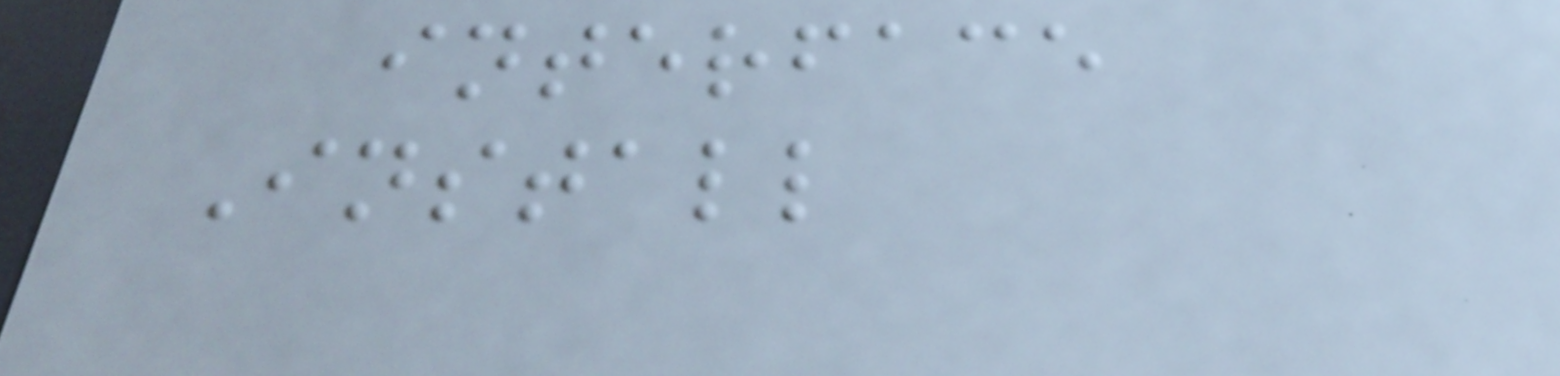interface
Install
